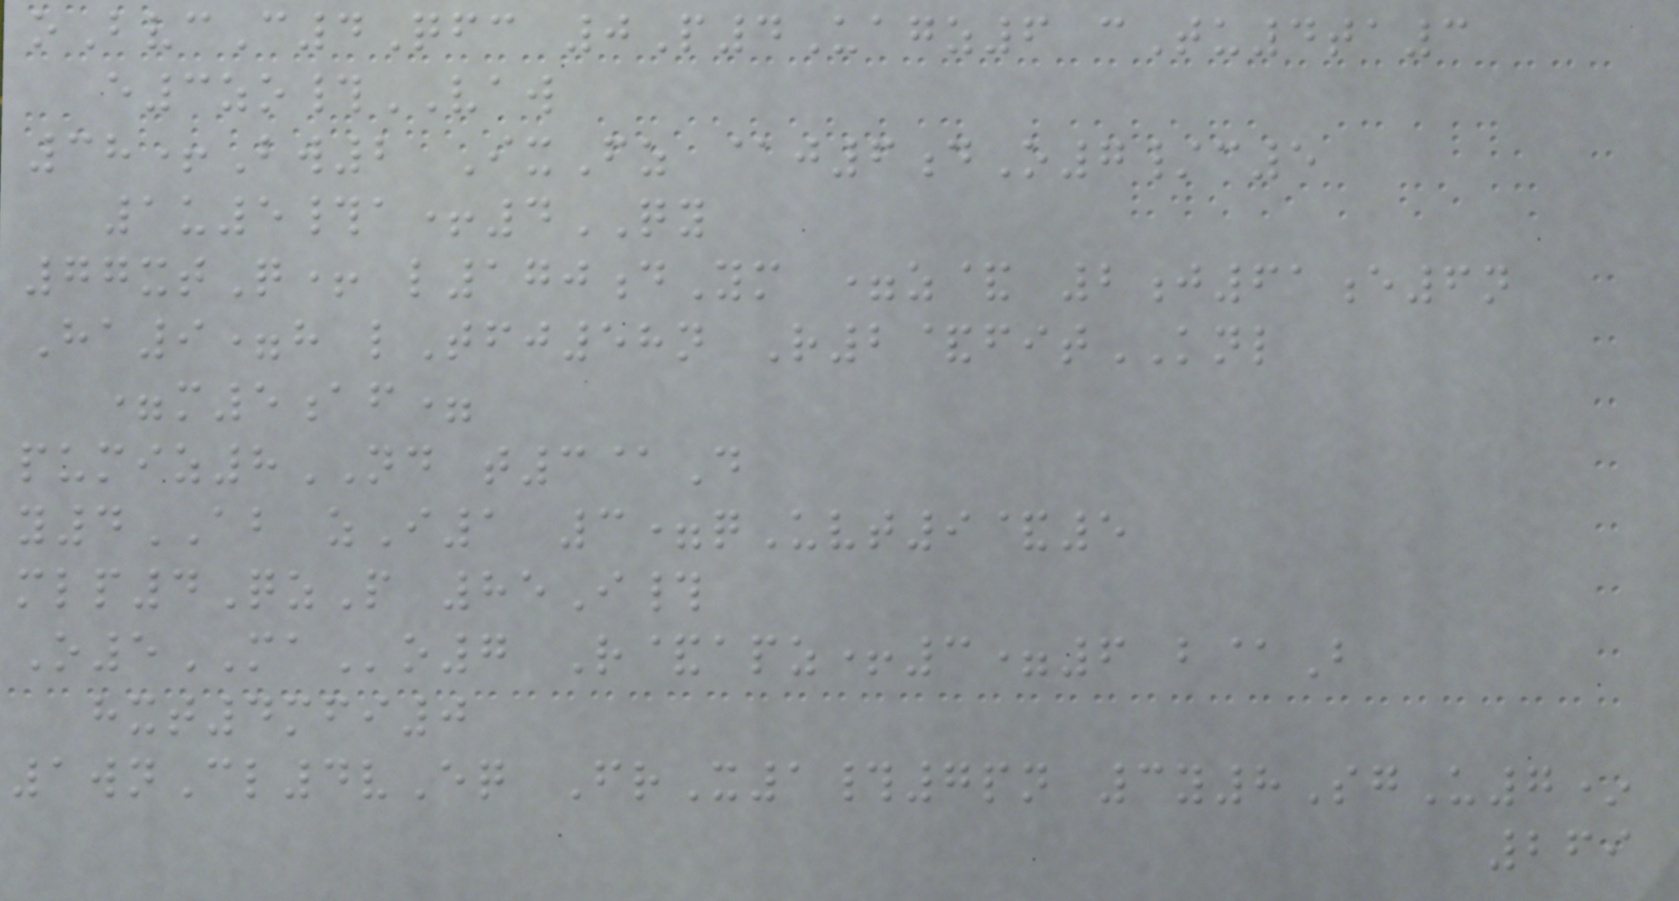oBvcC4Qfc 0P4Uagz6 cTu4ta3
e3zo#VAW
38+Bw2 IxFz @j6dO7/c5
1u5#a+4QY
77xtQ+ l170dYm =z& 2j61e6n
Ha9=h lTfj58n R2&fitKNL
=m5af=
pumiz8ND t3@D
y4AB zI1 3=qUvt9&5
mlp4QzP 85I#
O5MAo7 R&apz+3=6 b@B
hxt4mfi0
1wnCl4vEq FrX1#7pn 3y8SgU7*
269
